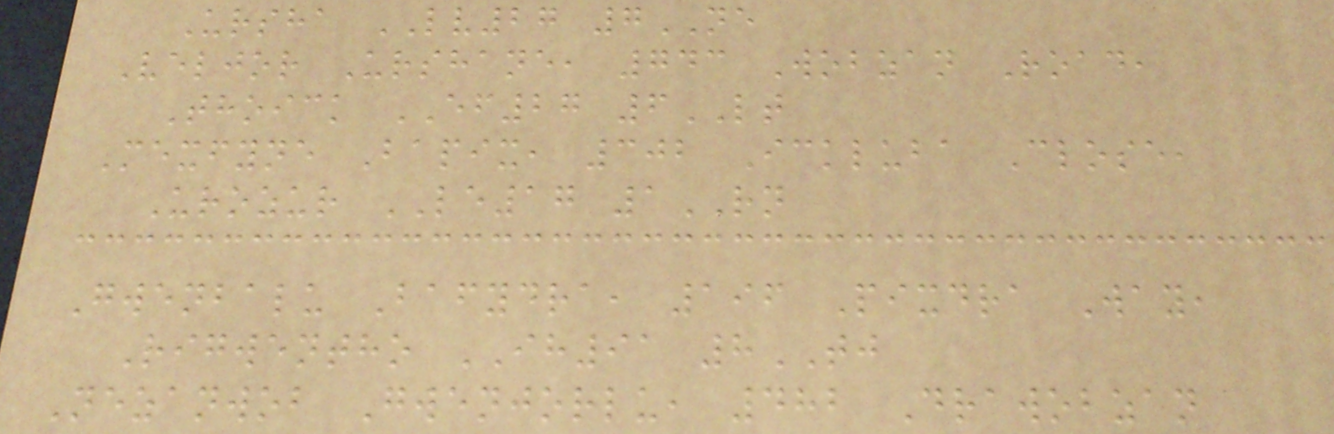Ursha LV27 7NE
Veljor Urshane, 743 Wobzan Road,
Thoick EF27 6LT
Mexfyne Bapix, 302 Ickluba Close,
Urozur LE17 1RN
Gwenbalu Bafydra, 196 Pixdra Way,
Rigwentho IH91 8TJ
Nezanwob Gwenjorlu, 482 Drawobzan
